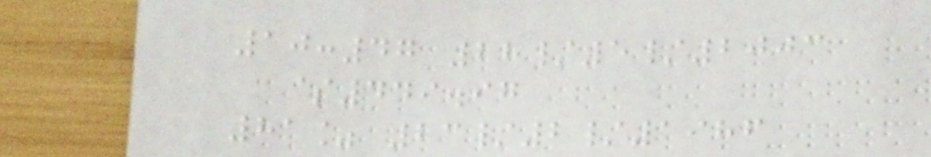10:47 28/5/2003
$449.97
81% 23/2/1986
